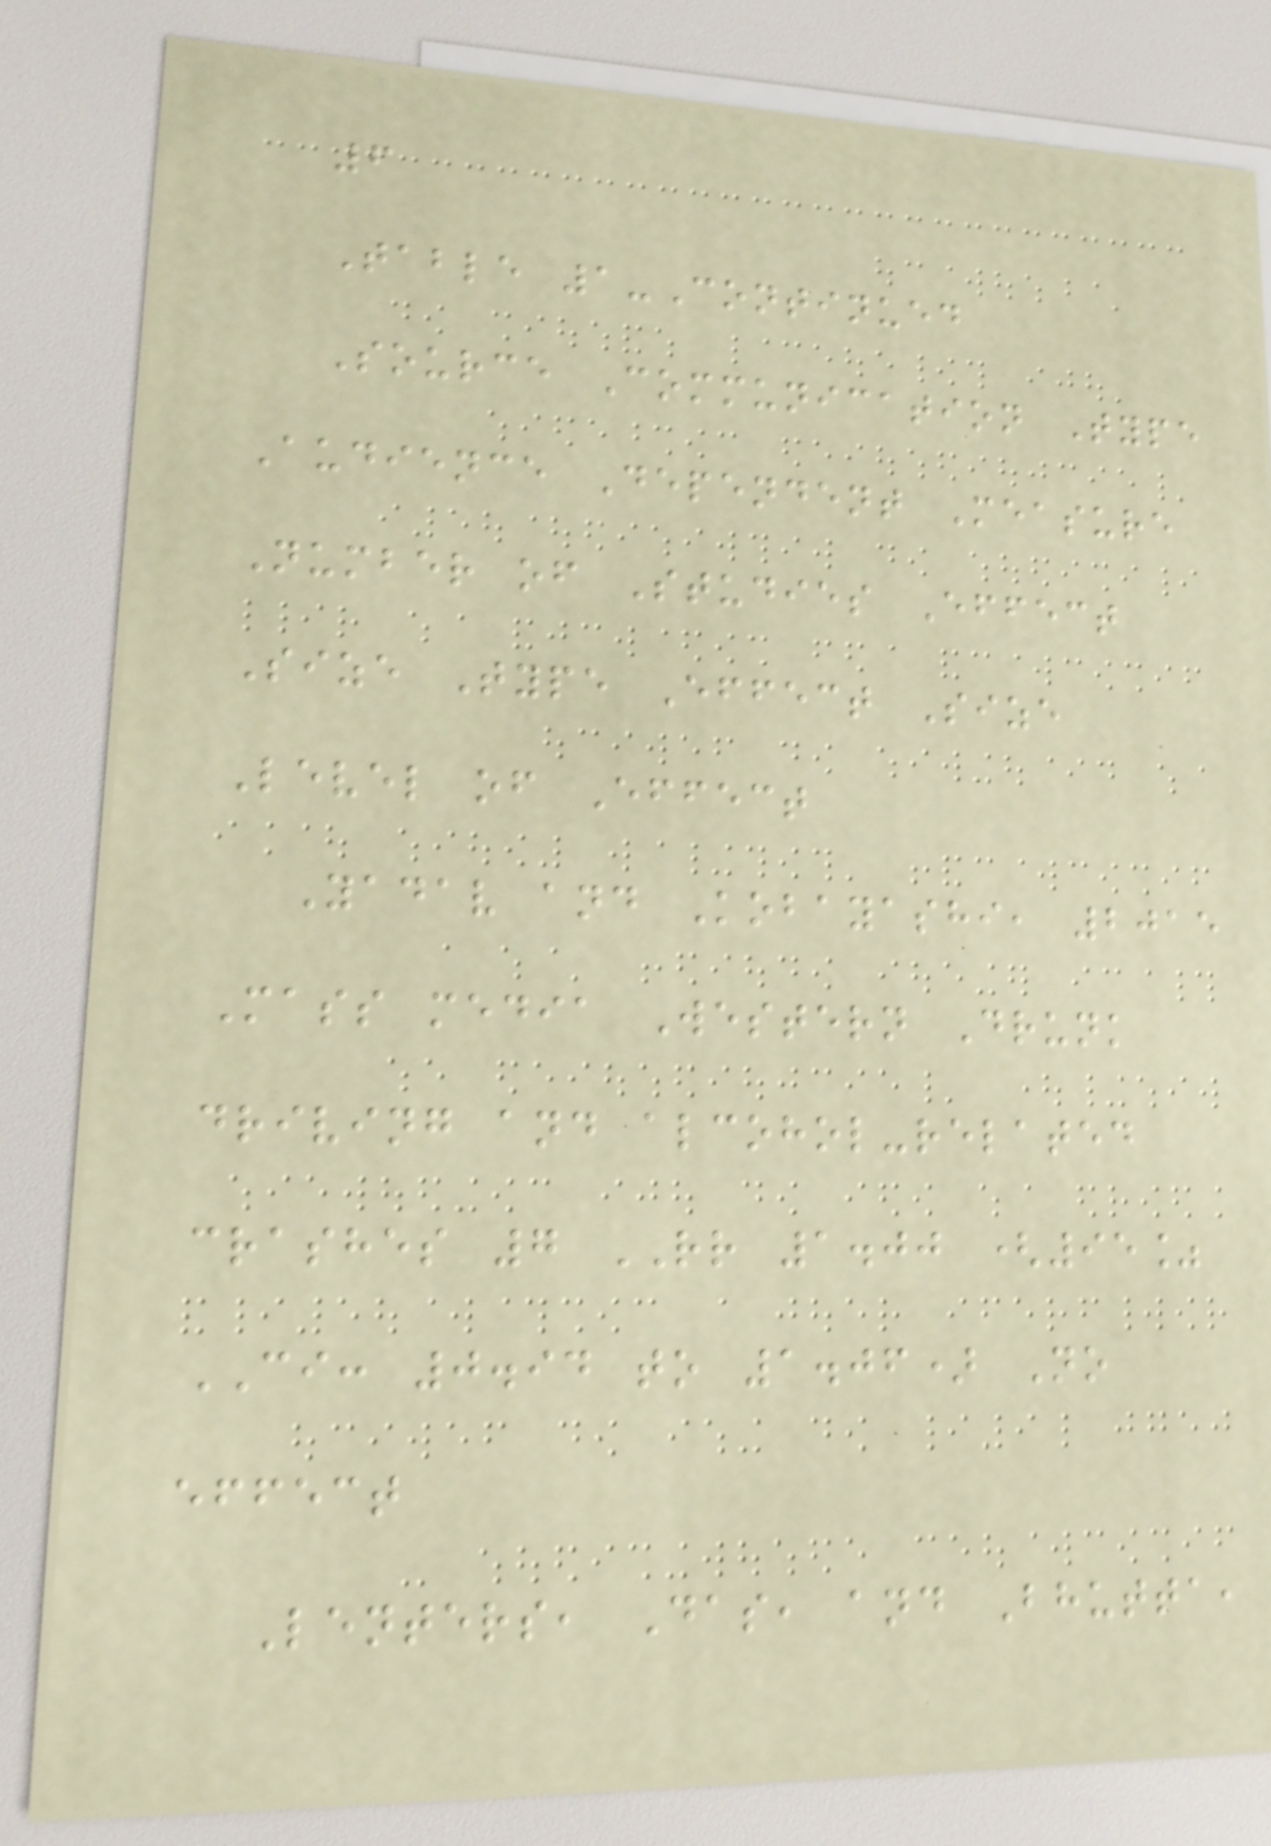6
Table 1-Continued
Source Communication Type
Audience Dependent Measure
Number of Studies Effect
Size Type Effect Size
Level of Effect
Yadav and Kobayashi, 2015
Mass media Western Drunk
driving and alcohol-related
crashes 7 RR 1.00 (95%
CI: 0.94 to 1.06) No
effect
Lenters, Das, and Bhutta,
